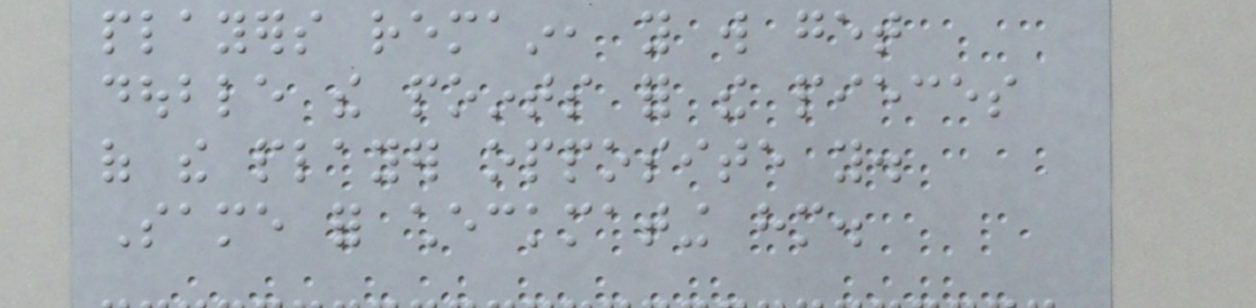players remain, you will get
double the points for the pieces
of the player opposite you.
Same for checkmating him.
